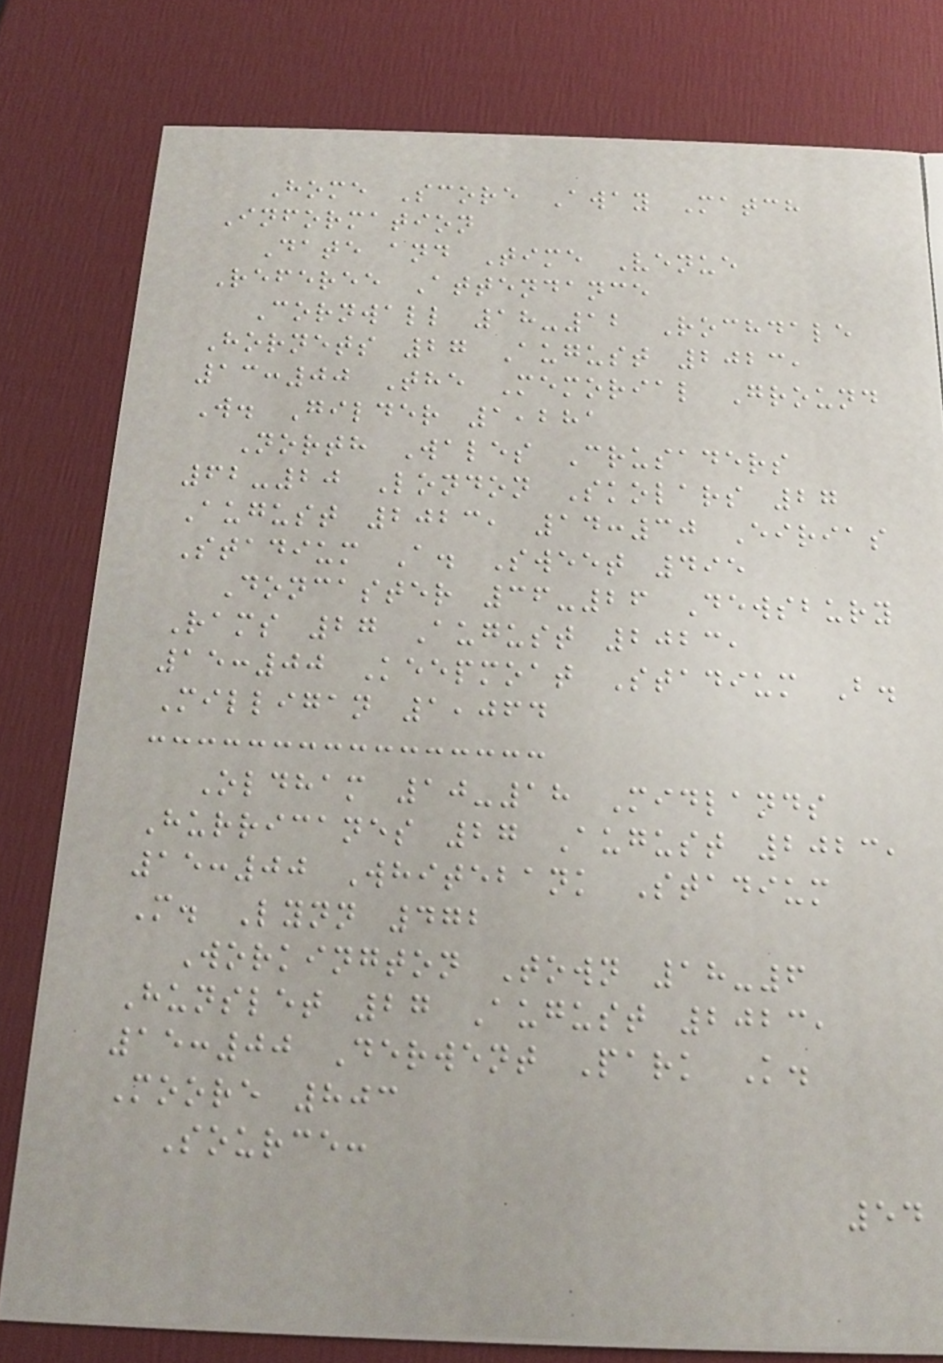Home Score Away Match
Information
Date and Time Venue
Referee Attendance
Cornwall 18-12 Rochdale
Hornets 27 August 2023,
13:00 The Memorial Ground
W. Gilder 1,281
North Wales Crusaders
62-20 London Skolars 27
August 2023, 14:30 Eirias
Stadium A. Sweet 495
Doncaster 36-26 Dewsbury
Rams 27 August 2023,
15:00 Keepmoat Stadium B.
Milligan 1,064
Oldham 10-18 Midlands
Hurricanes 27 August 2023,
15:00 Whitebank Stadium
M. Lynn 472
Workington Town 18-6
Hunslet 27 August 2023,
15:00 Derwent Park K.
Moore 803
Source:
54
